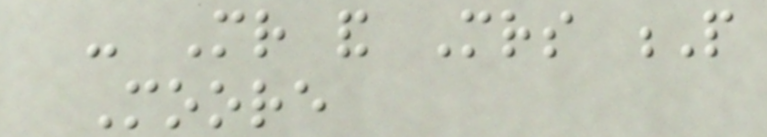- Mr and Mrs P
Moore
